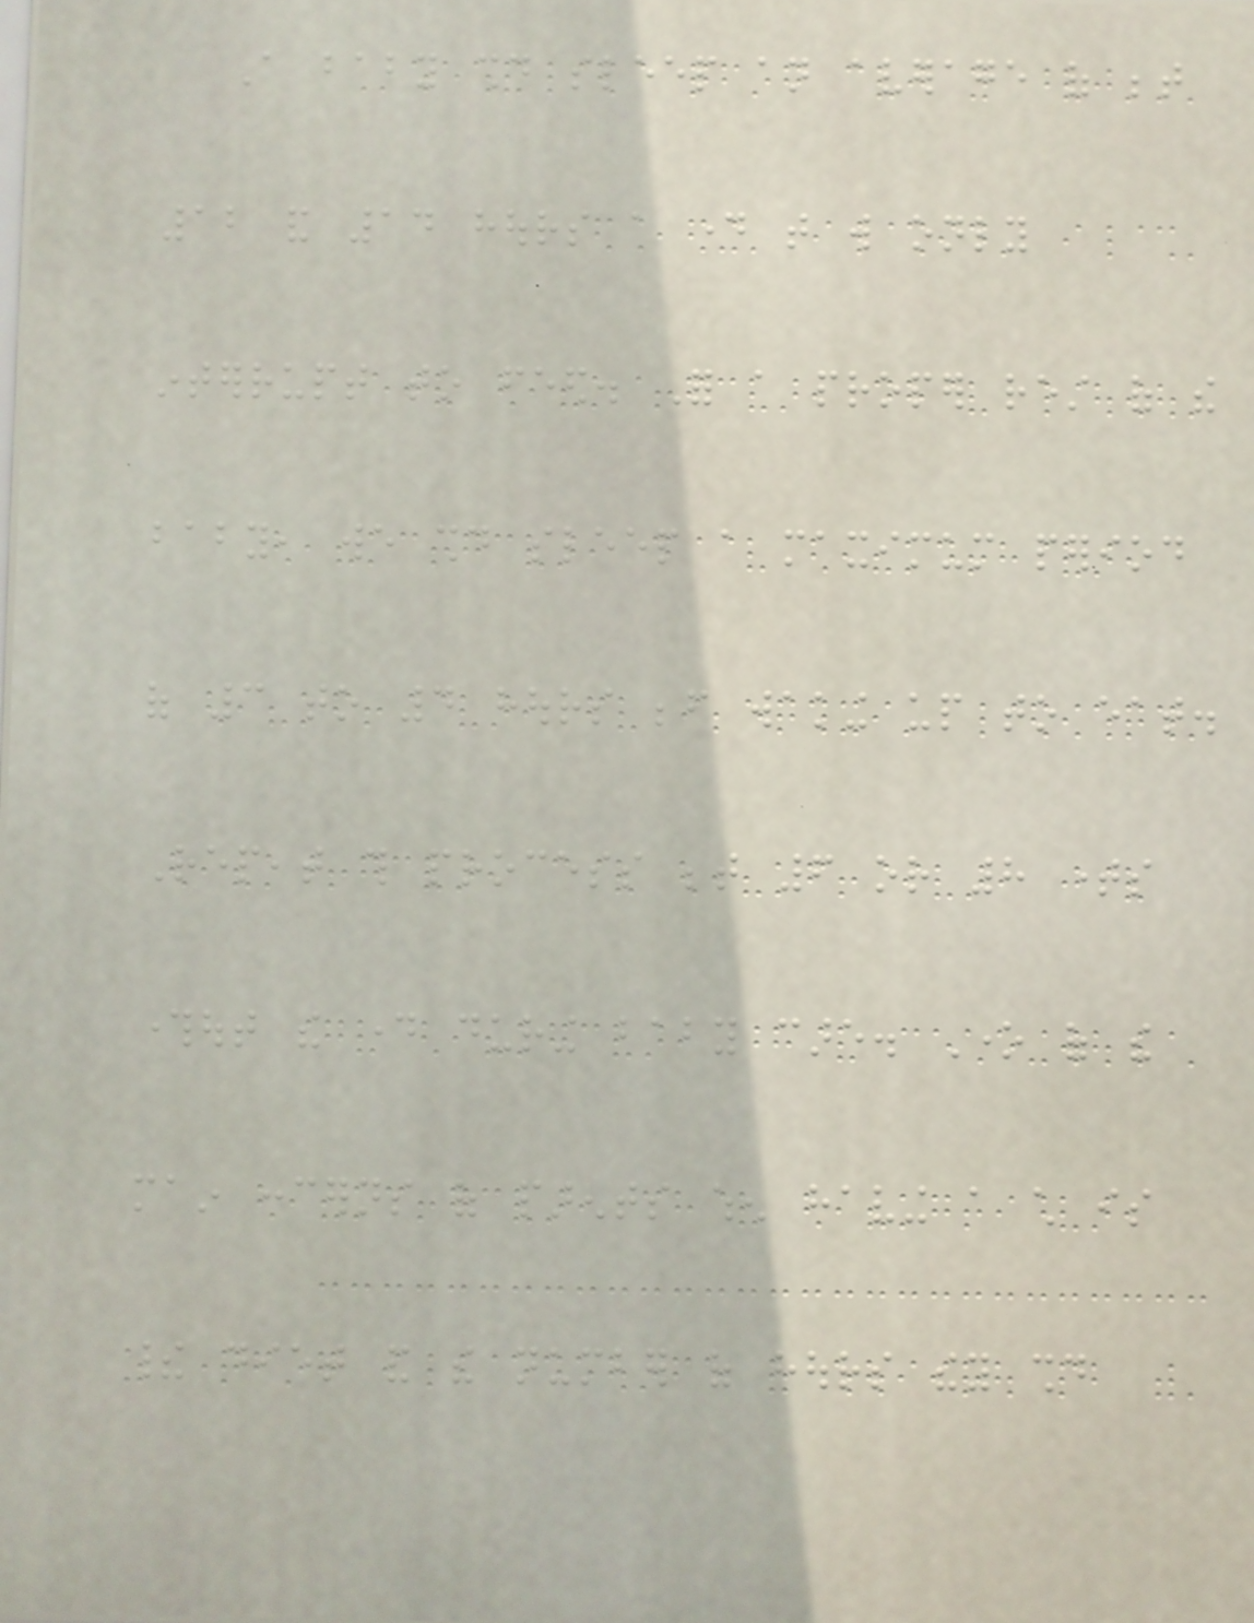A baby should sleep an average of between
12 and 14 hours a day that will only
interrupt to feed. For a proper rest of the
baby, we should sleep a maximum period
of 3 to 4 hours before waking up to eat.
Repeat this process between 6 or 8 times
throughout the day during baby care. One of the
main concerns of parents when having a child is
their diet and the number of hours they should
